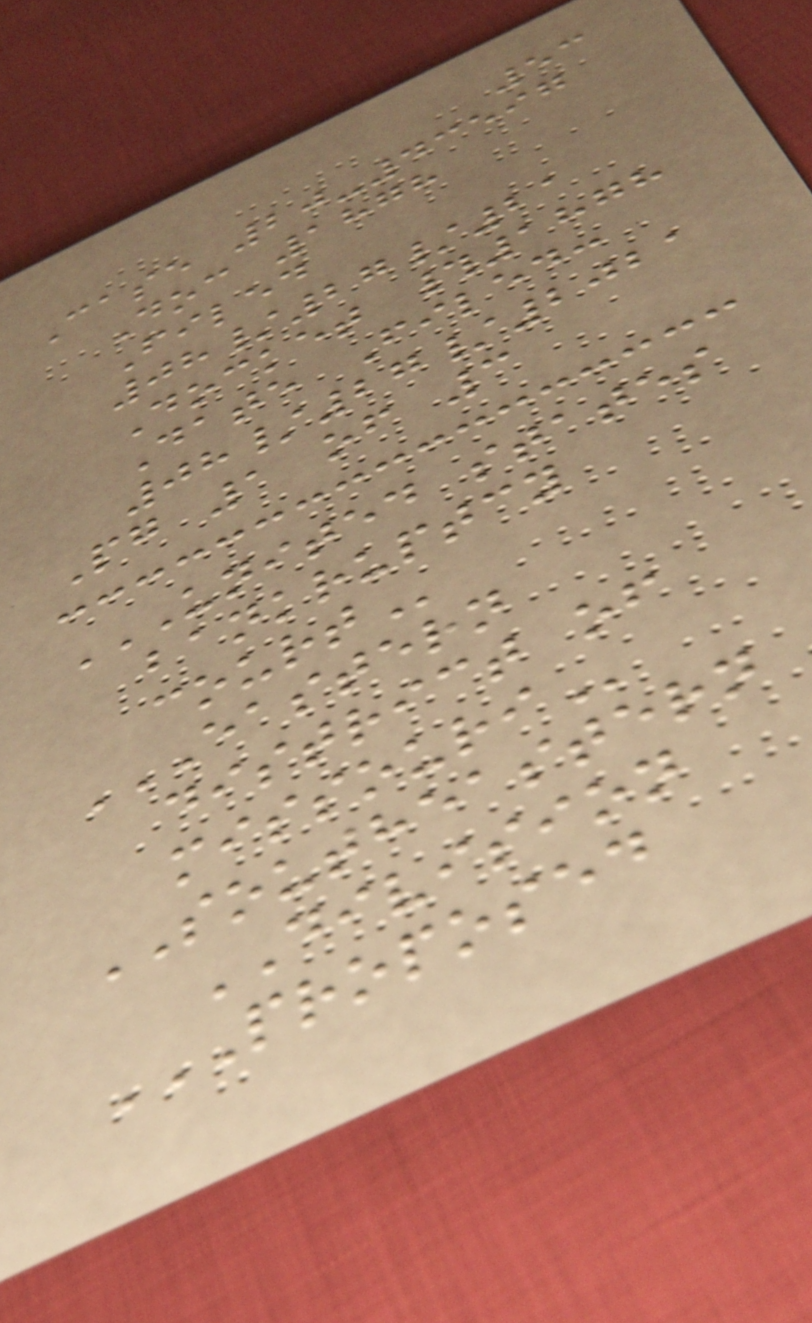53
Case 20-43597
Doc 1878
Filed
08/27/21
Docket #1878
Date Filed:
08/27/2021
Pg 1 of 3
UNITED STATES
BANKRUPTCY
COURT
EASTERN
DISTRICT OF
MISSOURI
SOUTHEASTERN
DIVISION
PROPOSED
